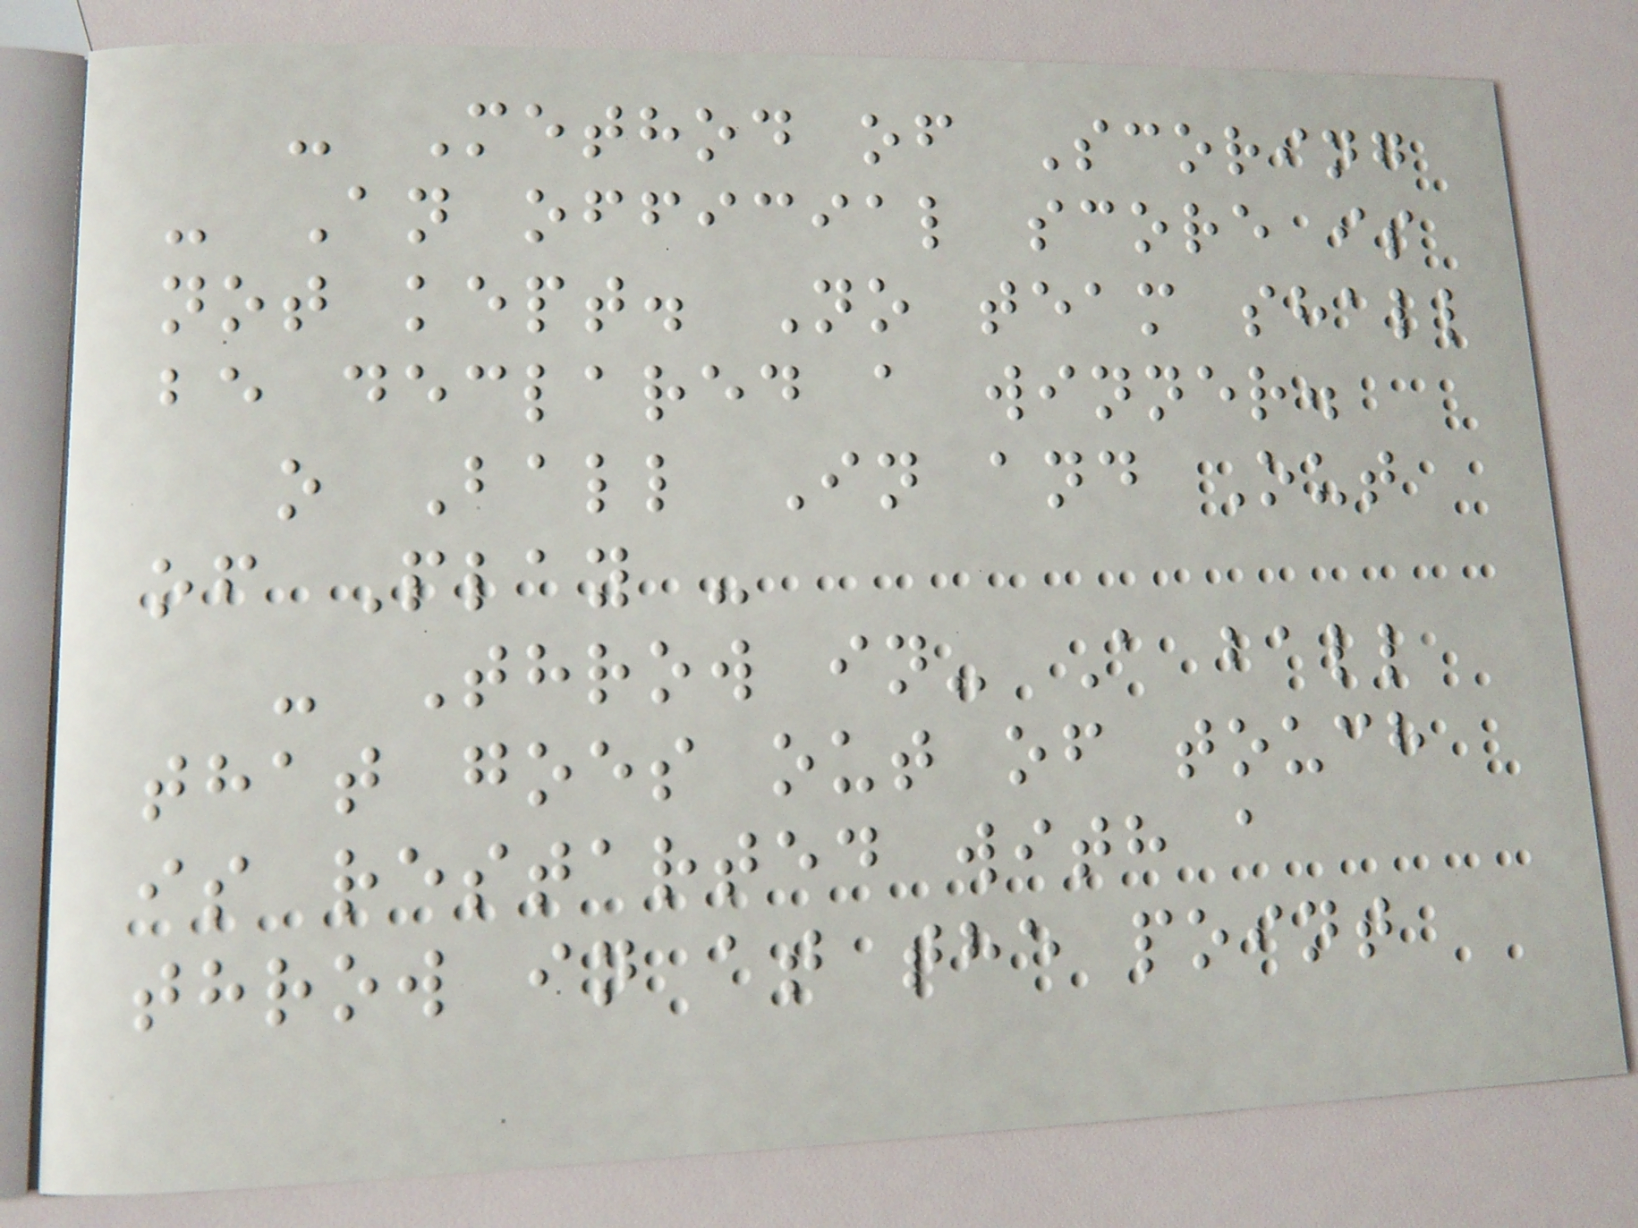- Method of Scoring
- An official score is
not kept. No team shall
be declared a winner.
o Ball In and Out
of Play -
- Throw in- A ball
that goes out of touch
is restarted with a
throw in at the point
